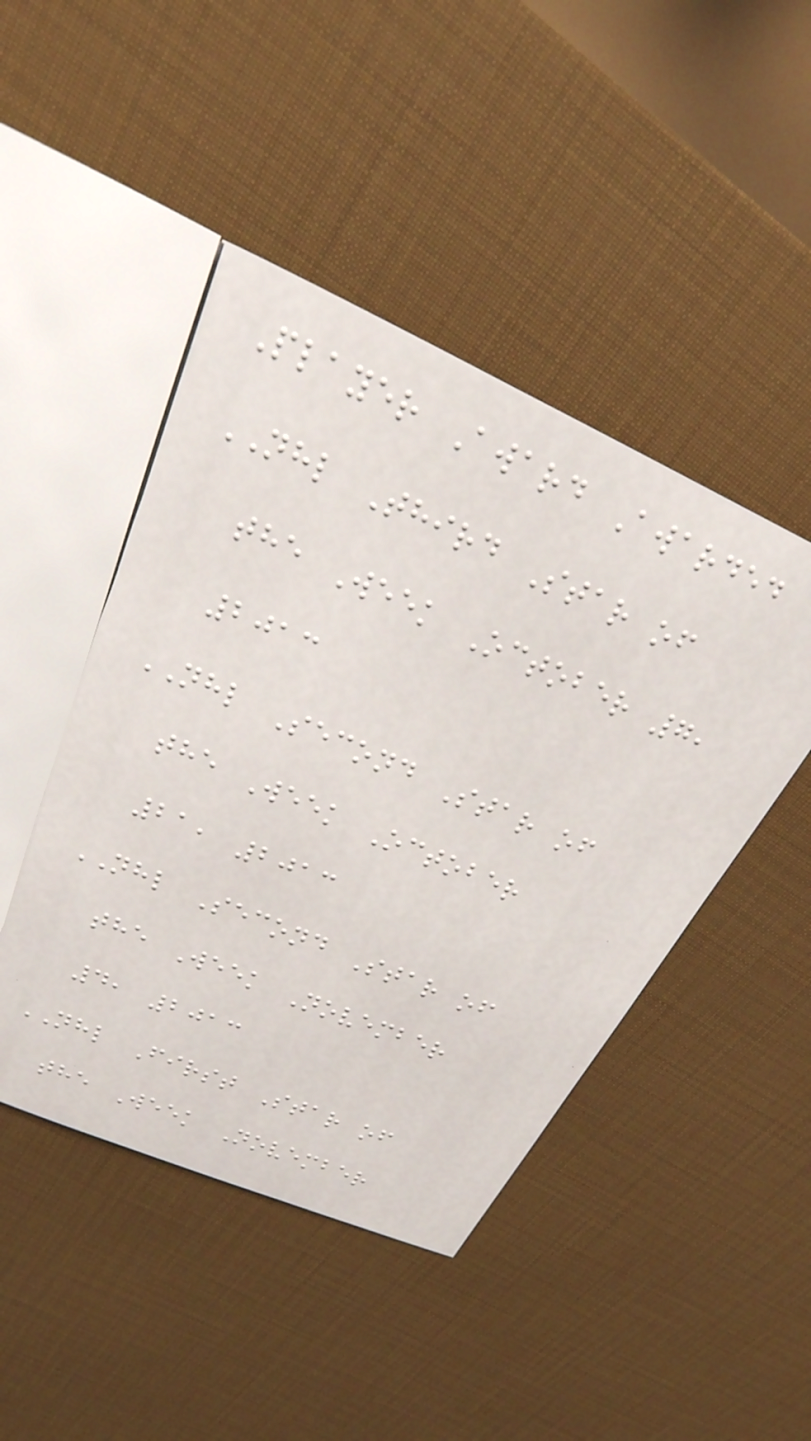Player Award Awarded
NHL Third Star of
the Week October 7,
2013
NHL Second Star of
the Week October
21, 2013
NHL Second Star of
the Week November
4, 2013
NHL First Star of
the Week November
